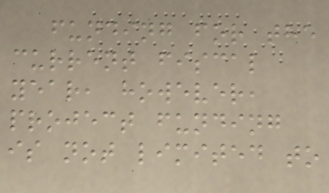funding for the
current fiscal
year, however,
project funding
is not limited to
